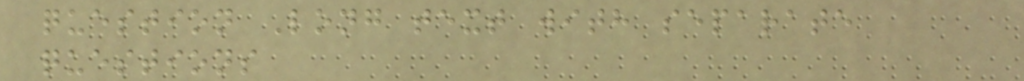question Long text with separate
questions
